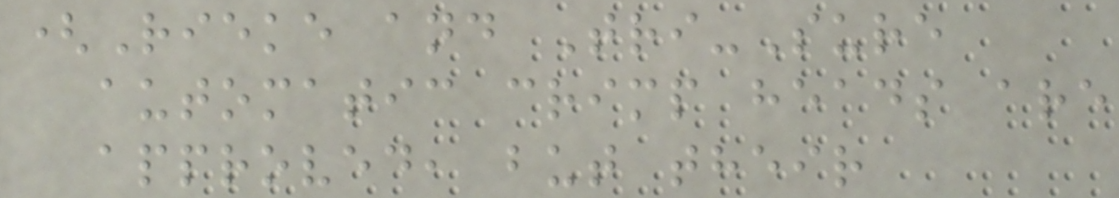(Rieke and Tri-Sure
automatic crimp heads are
approved, but their
